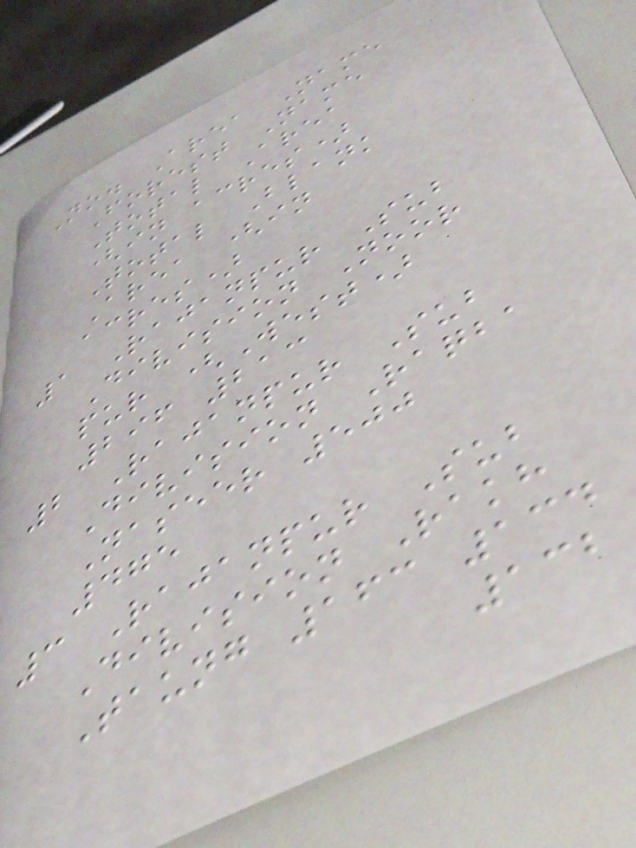No. Area Name
Forest Name
Total Area
(in acres)
Total Blank
Area (in
acres)
1 Rajanpur Sub
Division Noor
pur (West)
296 213
2 Rajanpur Sub
Division Raqba
Naseer 500
475
3 Rajanpur Sub
Division Rakh
Taung 163 134
132
